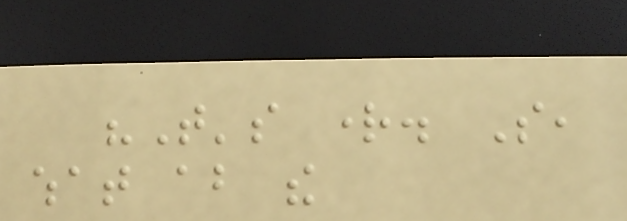"That's right. So,
what about the
